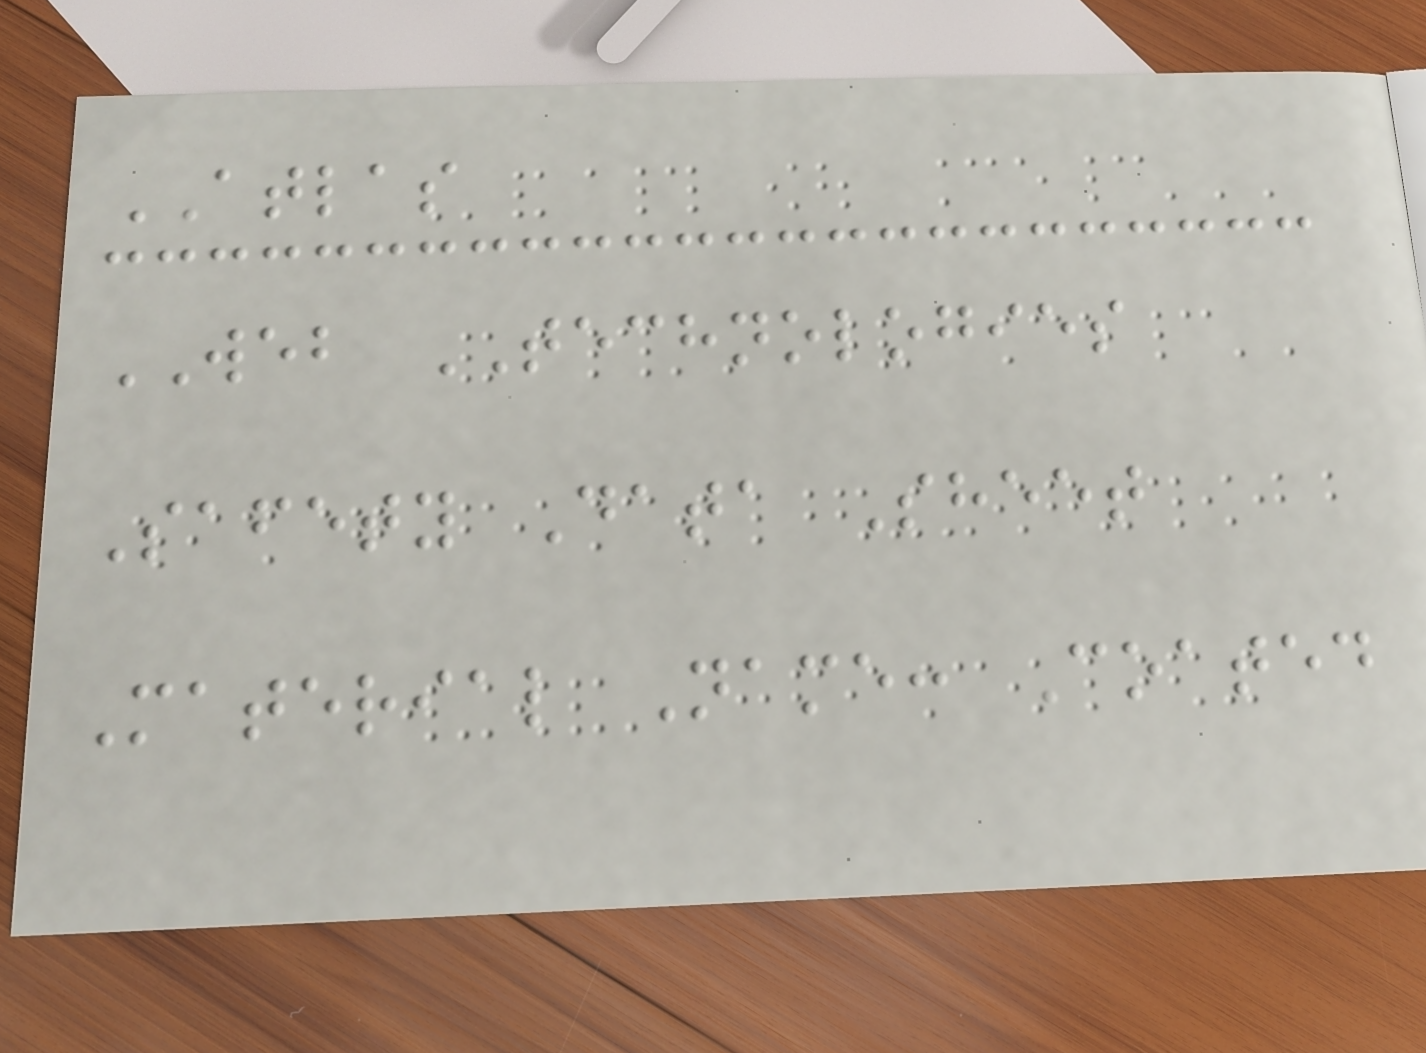ATLAS
WEB TECHNOLOGIES
Safety Data Sheet
Material Name: Coated
